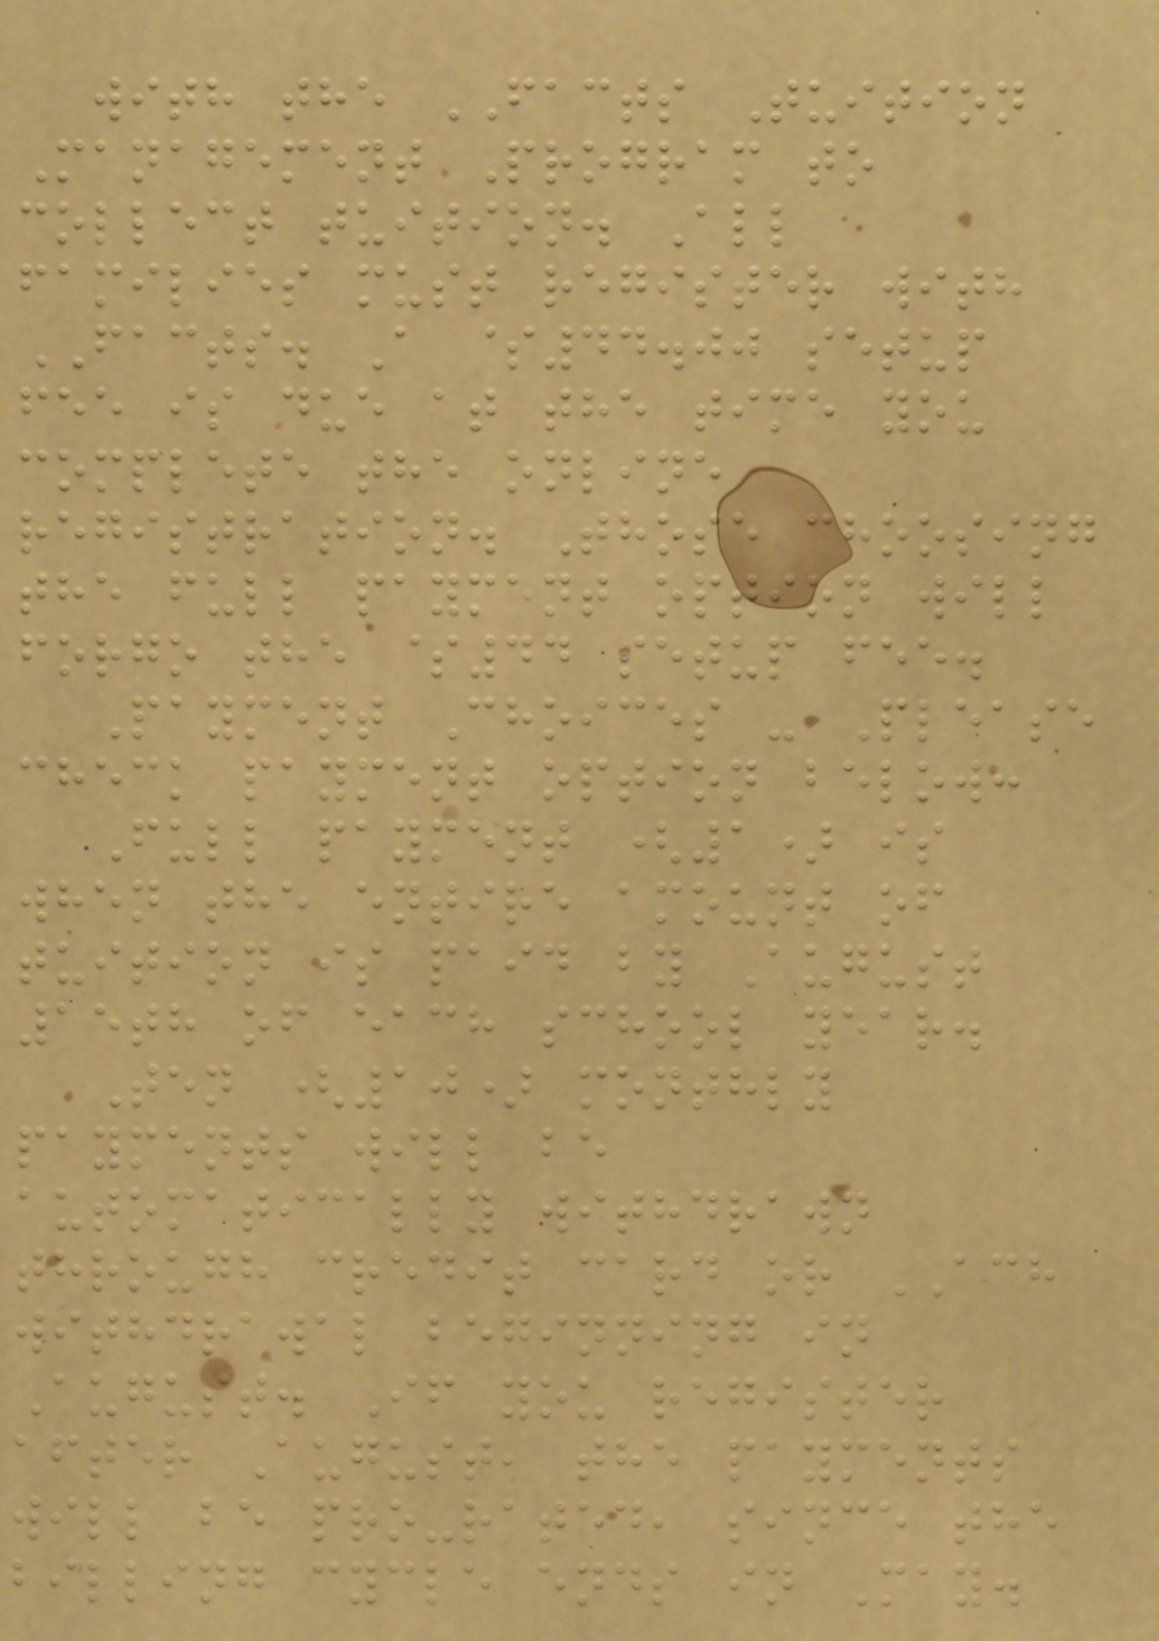with the FACTS Tuition
Management Program to
collect tuition. All
families must register with
FACTS. A $44.00 setup
fee is due at the time you
complete the online
registration. Those choosing
the full payment option will
forgo the $44 setup fee.
Payment Choices - Please
check payment option below:
Full payment (1) is
when the entire amount of
tuition is paid by August
15th of each school year.
Ten (10) monthly
payments will be
automatically withdrawn
through credit card or ACH
withdrawal beginning in
August. If you register
after August, the payments
will be pro-rated, since the
billing cycle ends in May.
